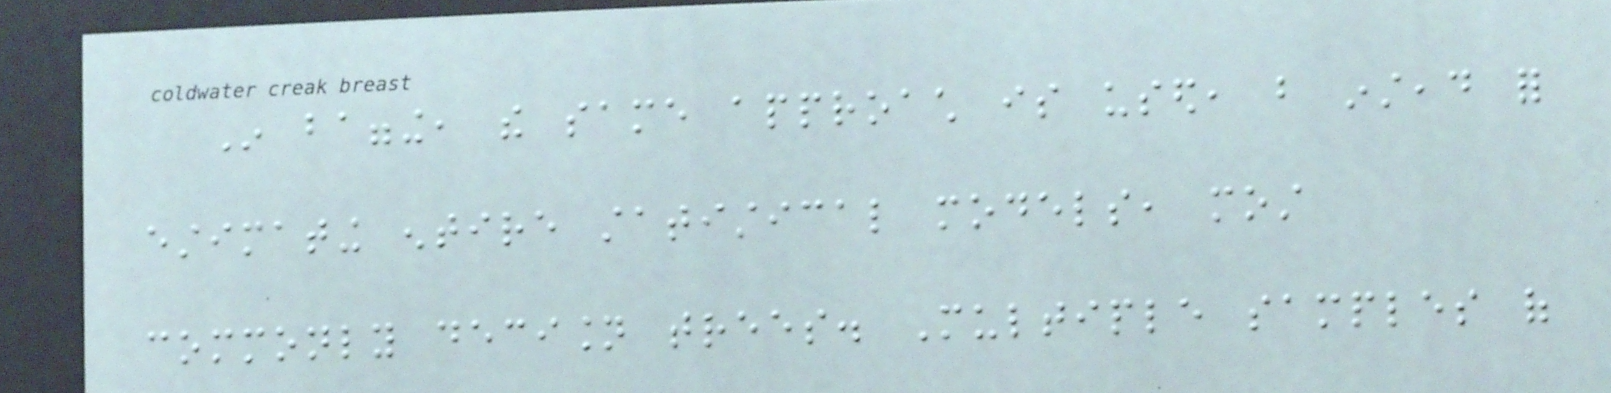In bagging, the same approach is used, but instead for
estimating entire statistical models, most
commonly decision trees. Multiple samples of
